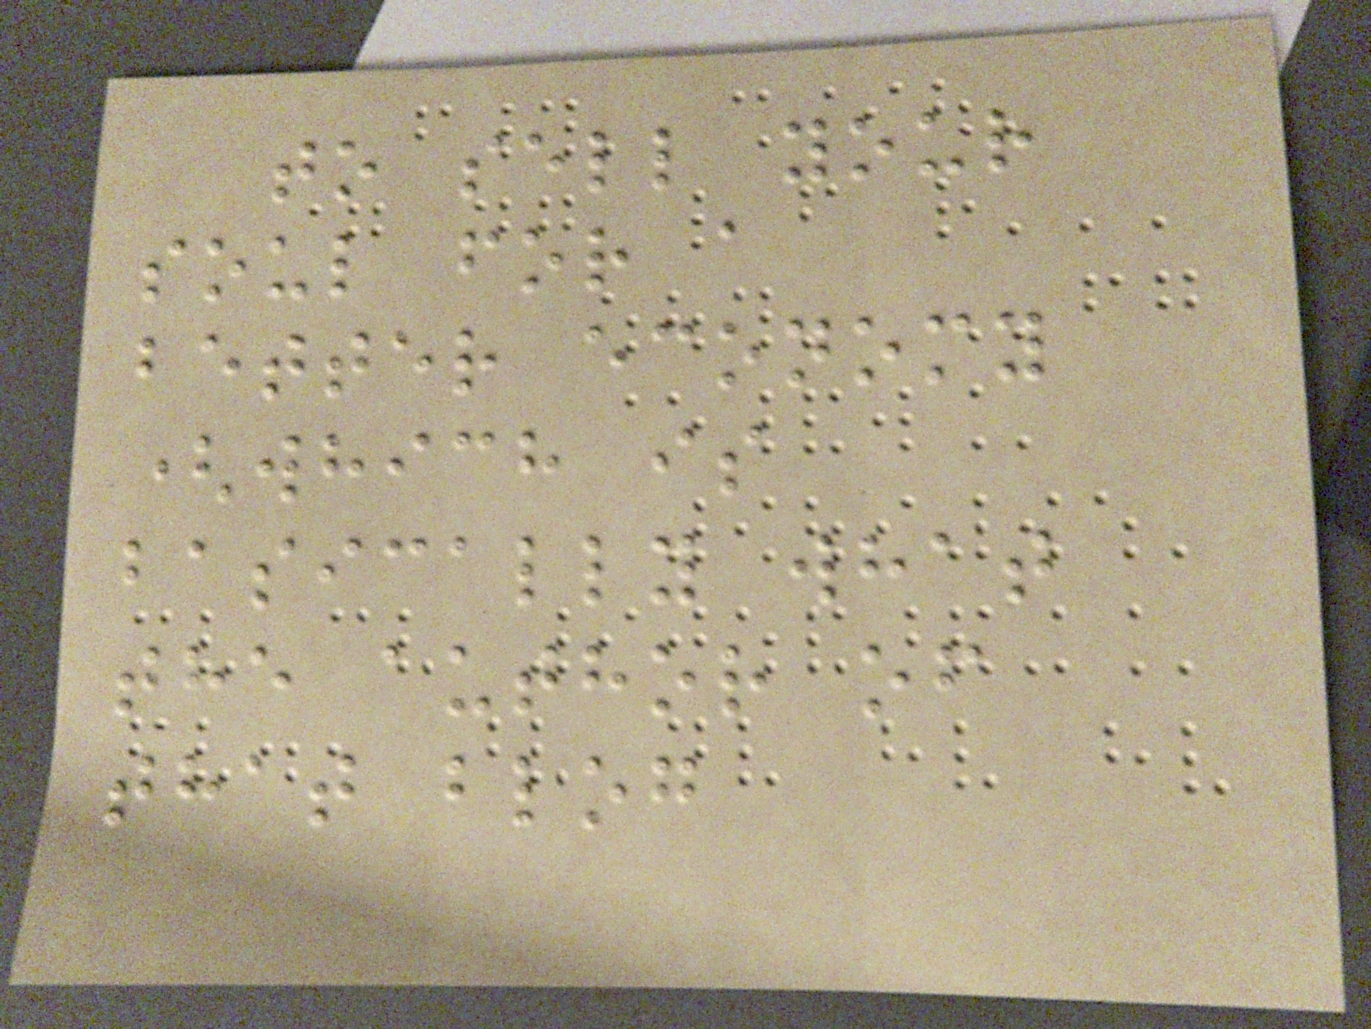to sell your
soul for a
better economy
(which is
basically what
the author of
that blog
